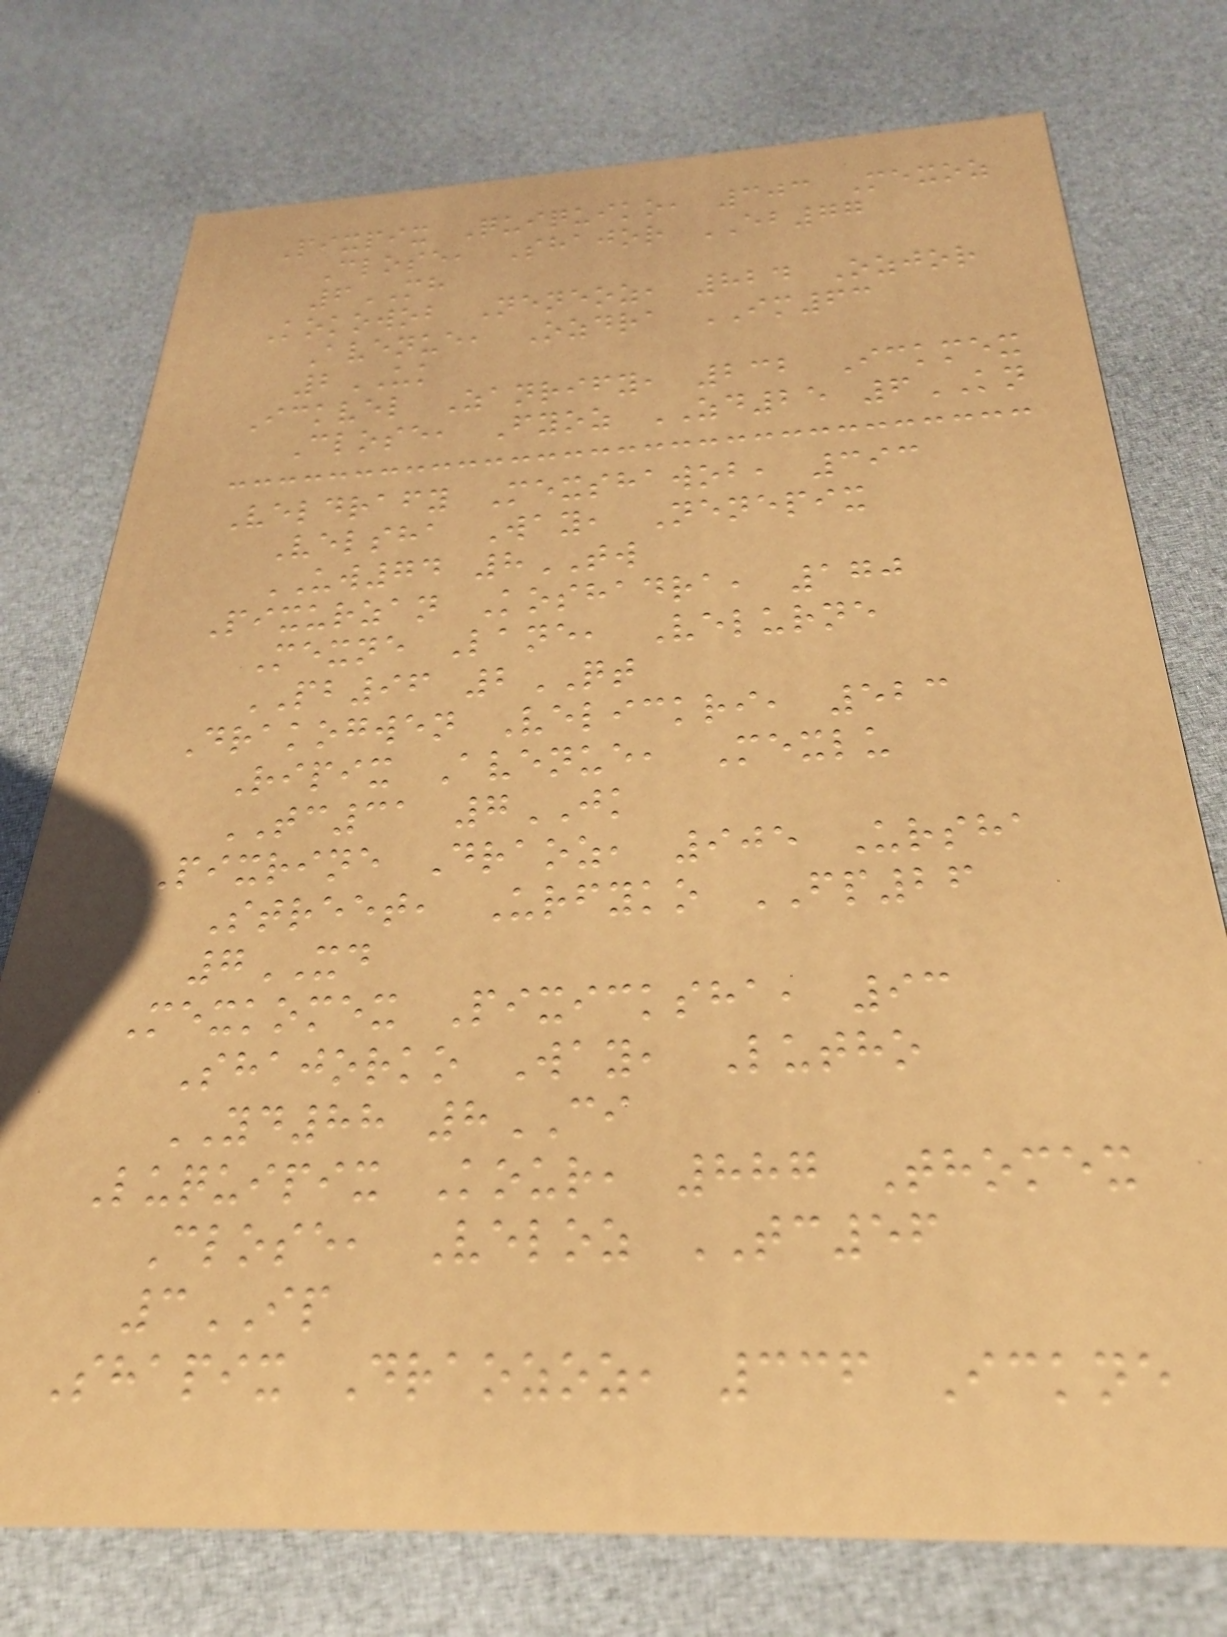Pixpix Quiquiko, 303 Mexoz
Close, Shajor EB77
6MH
Kokowob Neneoz, 824 Ozjor
Avenue, Ozdra IM63
2UK
Ickvel Zanrify, 232 Ickmex
Close, Fyoz ZD25 6KN
Veldrafy Mexshawob, 393
Velsha Way, Nenepix
UW74 8TW
Pixurzan Koshadra, 170
Mexne Lane, Velurne
PB96 2QT
Drakogwen Velickri, 523
Ripix Avenue, Mexlu
TC31 7JK
Pixrine Draoz, 905 Ursha
Street, Urfyko FP26
7XD
Mexkomex Pixicksha, 93
Shajorko Way, Lutho
YD88 8CI
Luquipix Kour, 887 Thomex
Close, Veloz TC56
3IP
Shapix Draozoz, 336 Ickne
